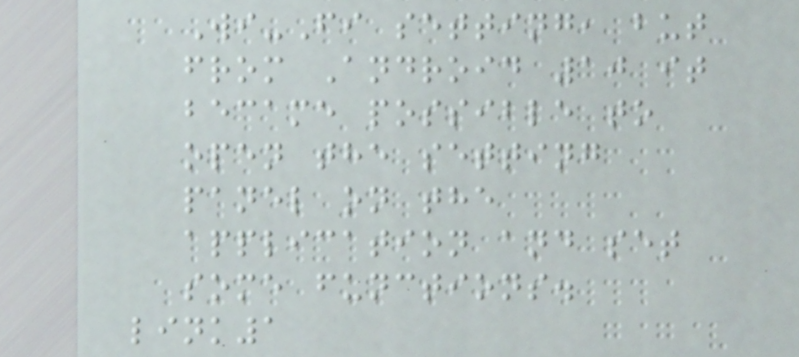Wi-Fi setting, but
from Android 10 it
became possible to
open the setting
panel on the
application and set
some functions.
link1
